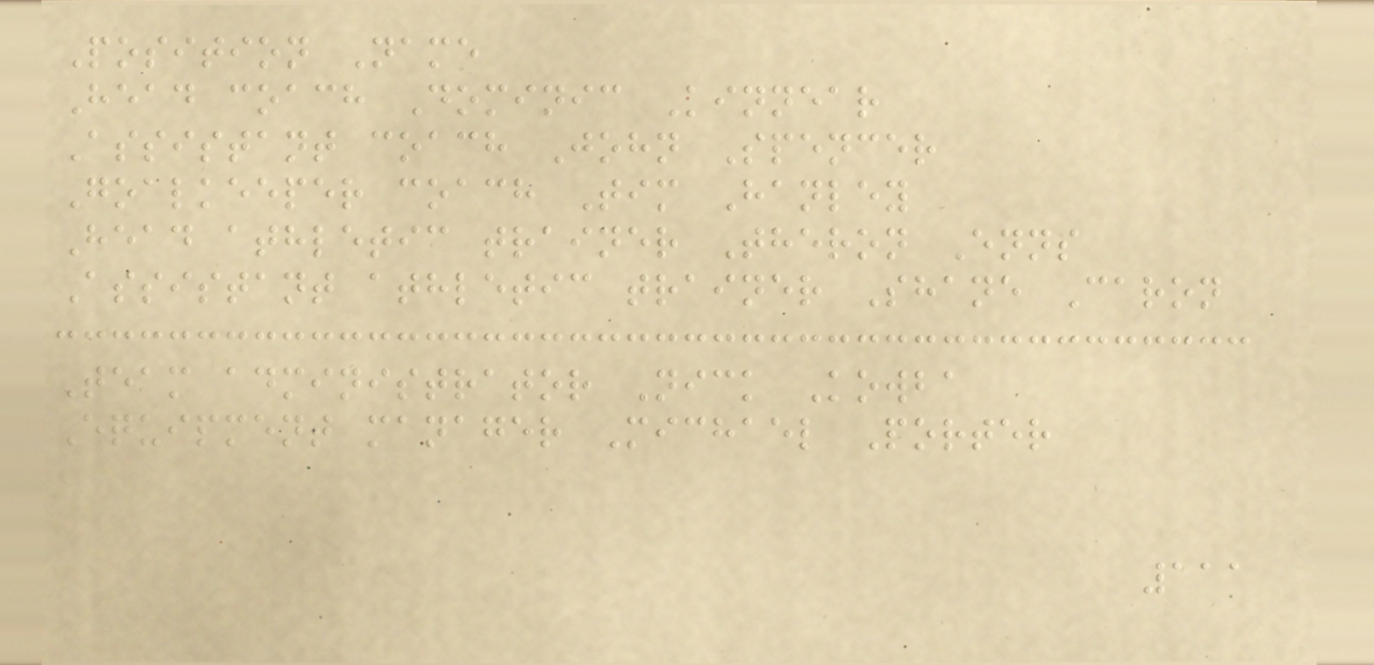Position Name
Head coach Dominic Kinnear
Assistant coach John Spencer
Goalkeeper coach Tim Hanley
Head athletic trainer Theron Enns
Assistant athletic trainer Shane Caron
Team administrator Nick Kowba
Equipment manager Michael Porter
111
